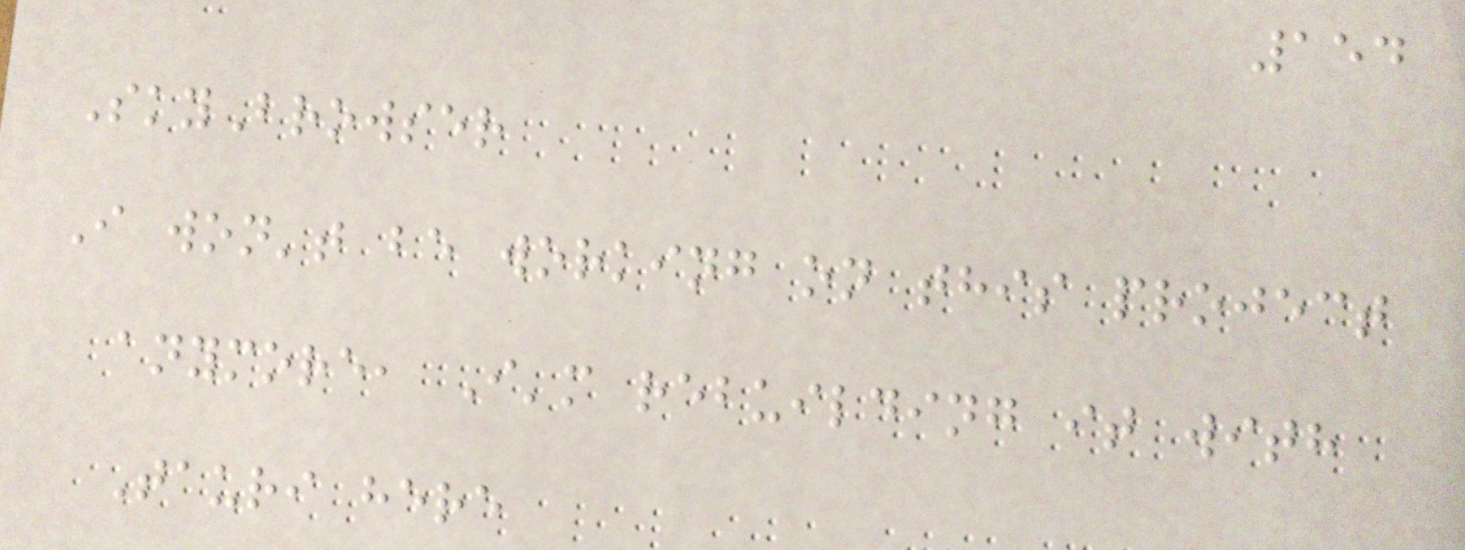154
SkyBrowser
I won't be working on this project
anymore, I'm rebuilding it with
Tauri here
